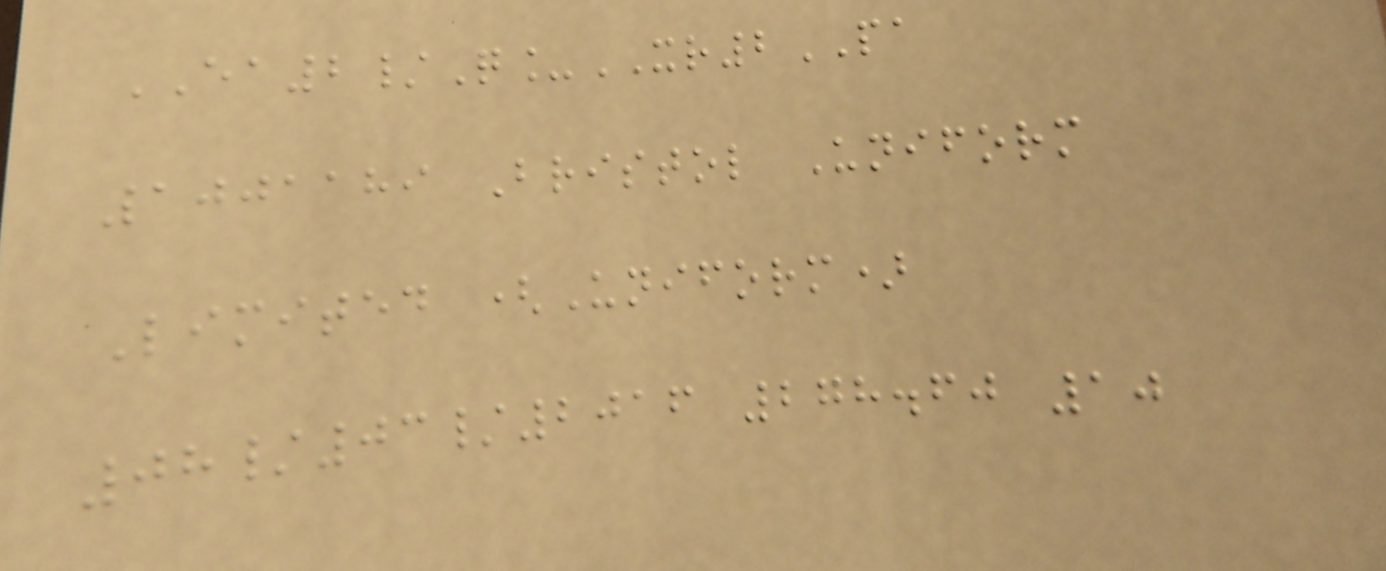EA2/Q_XR2PA
1001189 Bristol Uniform
Limited (Uniform)
08/03/2016 278.60 10
